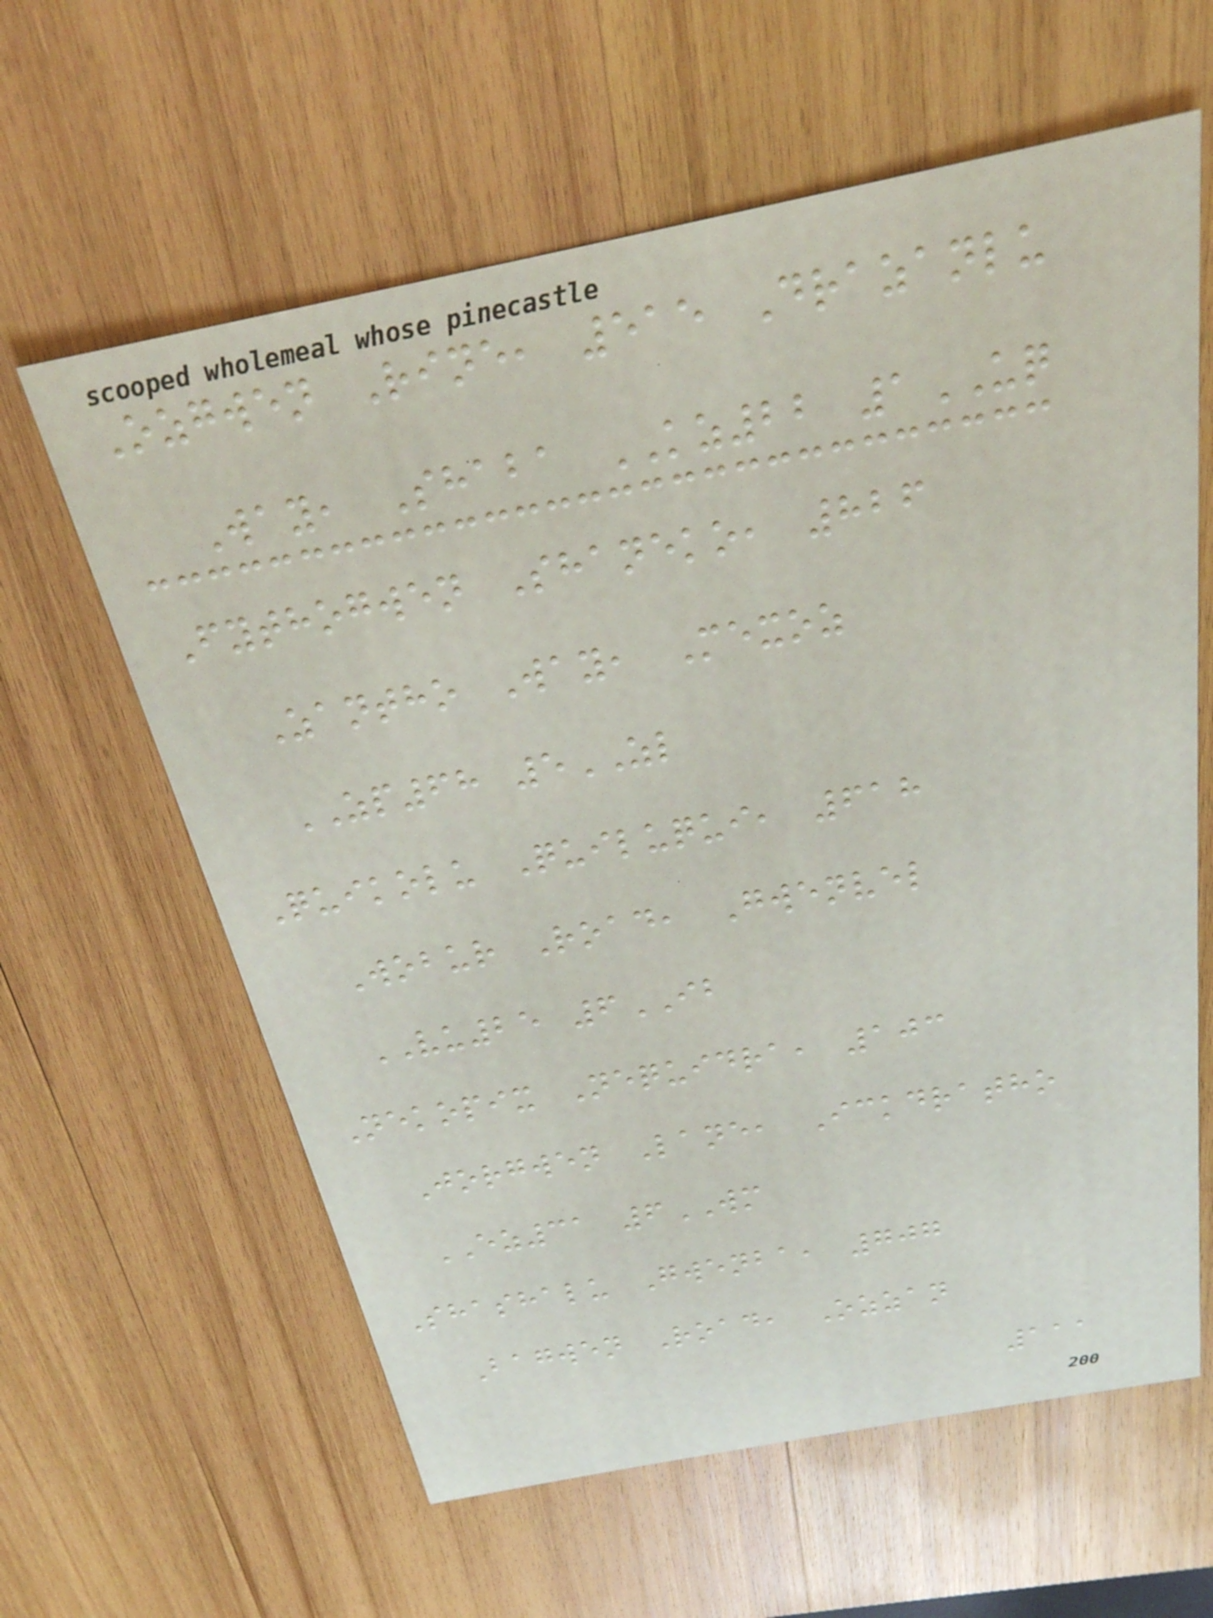Ozgwen Rine, 515 Drazanlu
Way, Shaba KZ22 1UQ
Fythogwen Shaneko, 826
Zantho Way, Mexoz
ZP68 5ZL
Quikolu Quiluqui, 618
Wobur Road, Gwenvel
VU25 6IB
Nekopix Nequidra, 103
Jorgwen Lane, Ickdratho
EZ31 6WM
Shashalu Gwenba, 707
Bagwen Road, Ozzan
111
